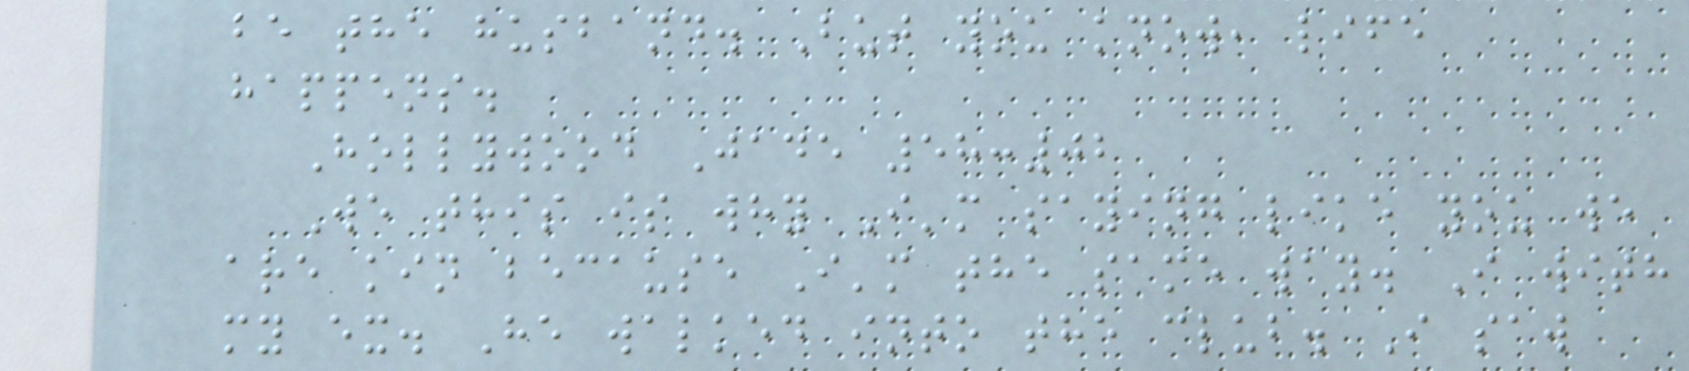be the husband. But you know, life
happens.
Hollywood Jade 58:02
We this is why I'm saying like you we
are kin because I'm the same way. I with
my ex. He walked into the club. I saw
